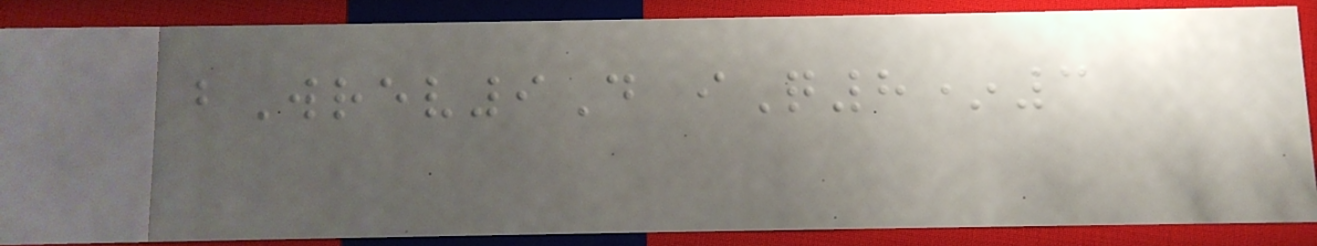bWrev9D iQ8*3
